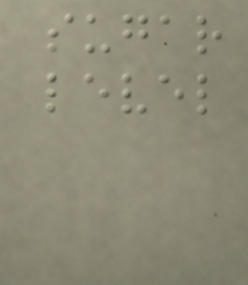sugar
level
